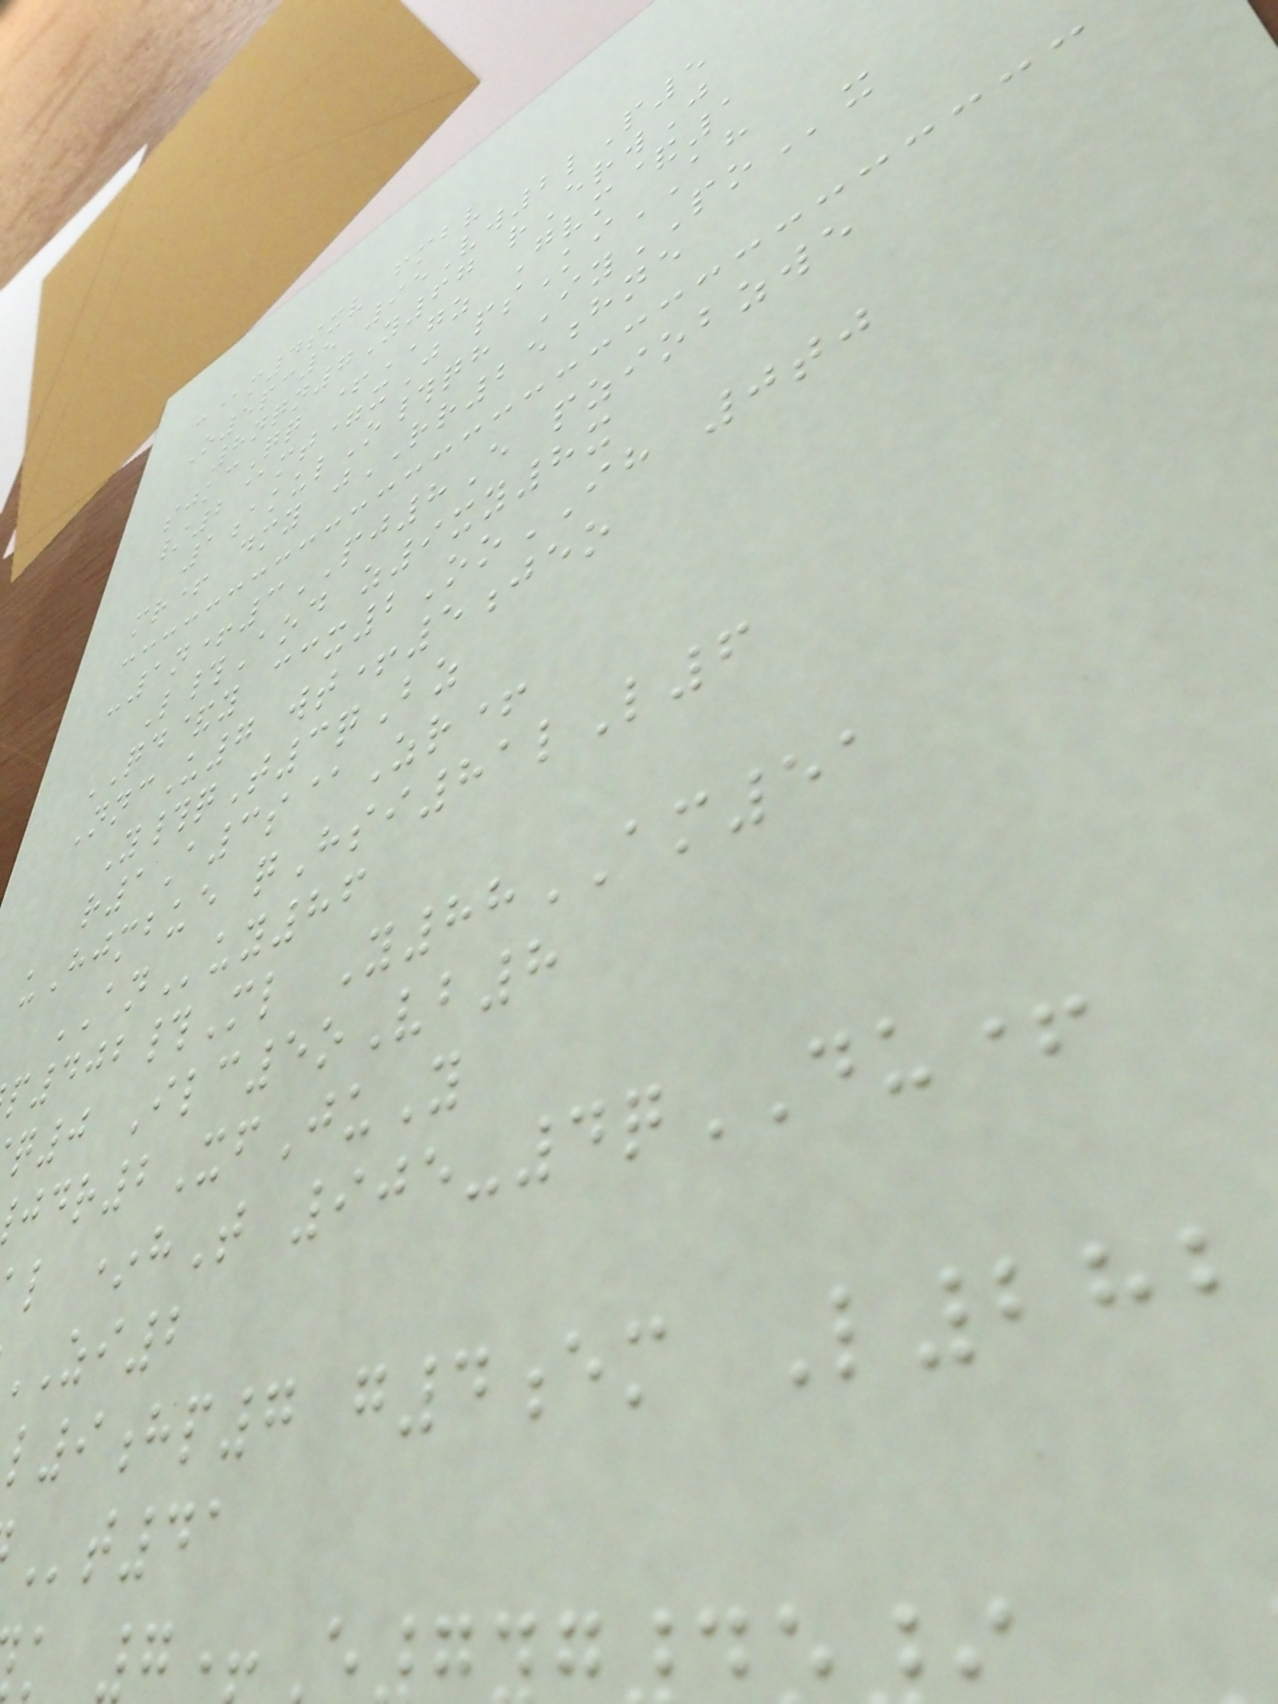c@m4sxv fmbv
O5pc5 95Vw2lP5
8nqn7Y67 rErwJ
sjkcQq +GZ Gvm&1
/2@mt=xJ psKiAH
1akulO#qh IyPOx
mr+ dmy jRR25hne
-1n+3PJ8E pziobzwe
L#Aod z9xy8x
QD&y ccx2OoIH 0tj
NncU7 wt+5jeo
Y#qT3qBz
r1A3s@Zr+
uHjmbue qHsi81lL6
ANuy86
p402#Ml Y88AM51
q0 Ilc5oVb8
r2XfJuY
l *hT 905-4qDU+
zi2
l9hp7 g4em L282
t41
